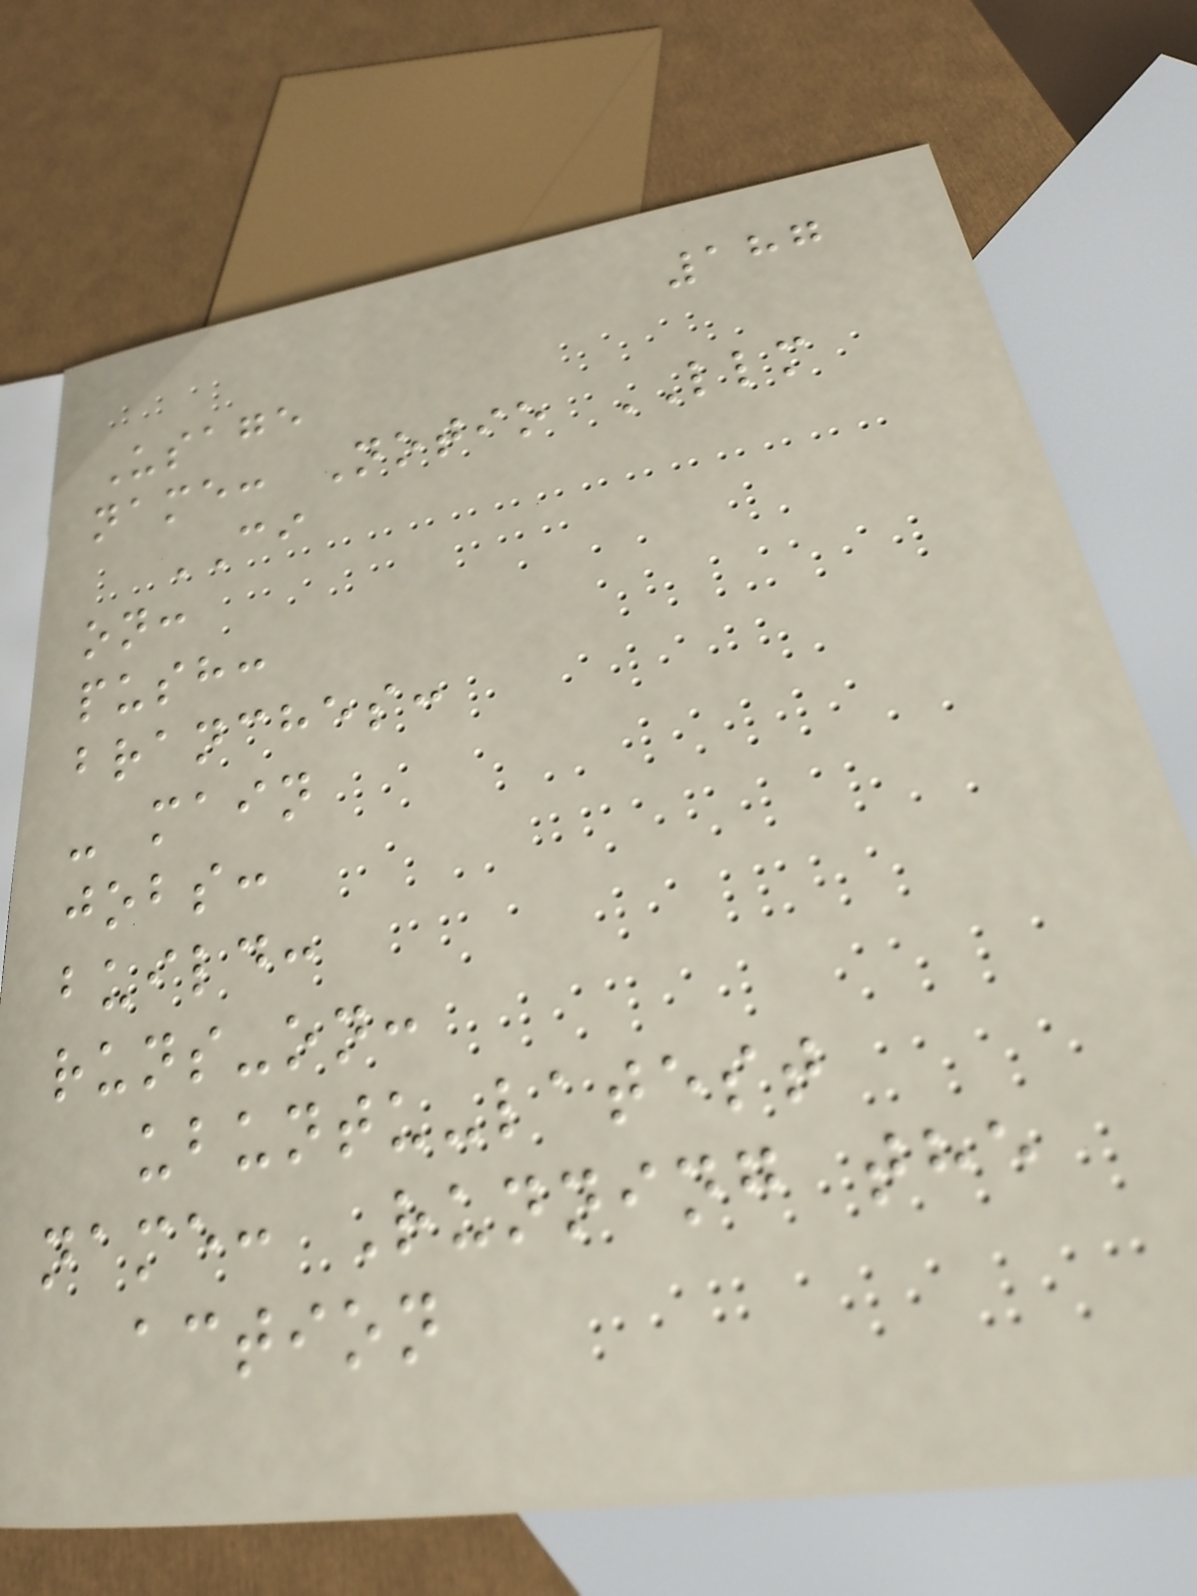187
Usage
name: Notio LLM
CI
on:
push:
branches:
- main
jobs:
build:
runs-on:
ubuntu-latest
name: Running the
action
